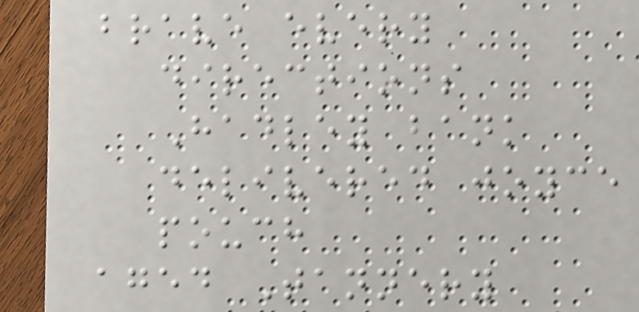brave every
directions
Hadley bank
delivered joyce
pouch
aged Tannery
